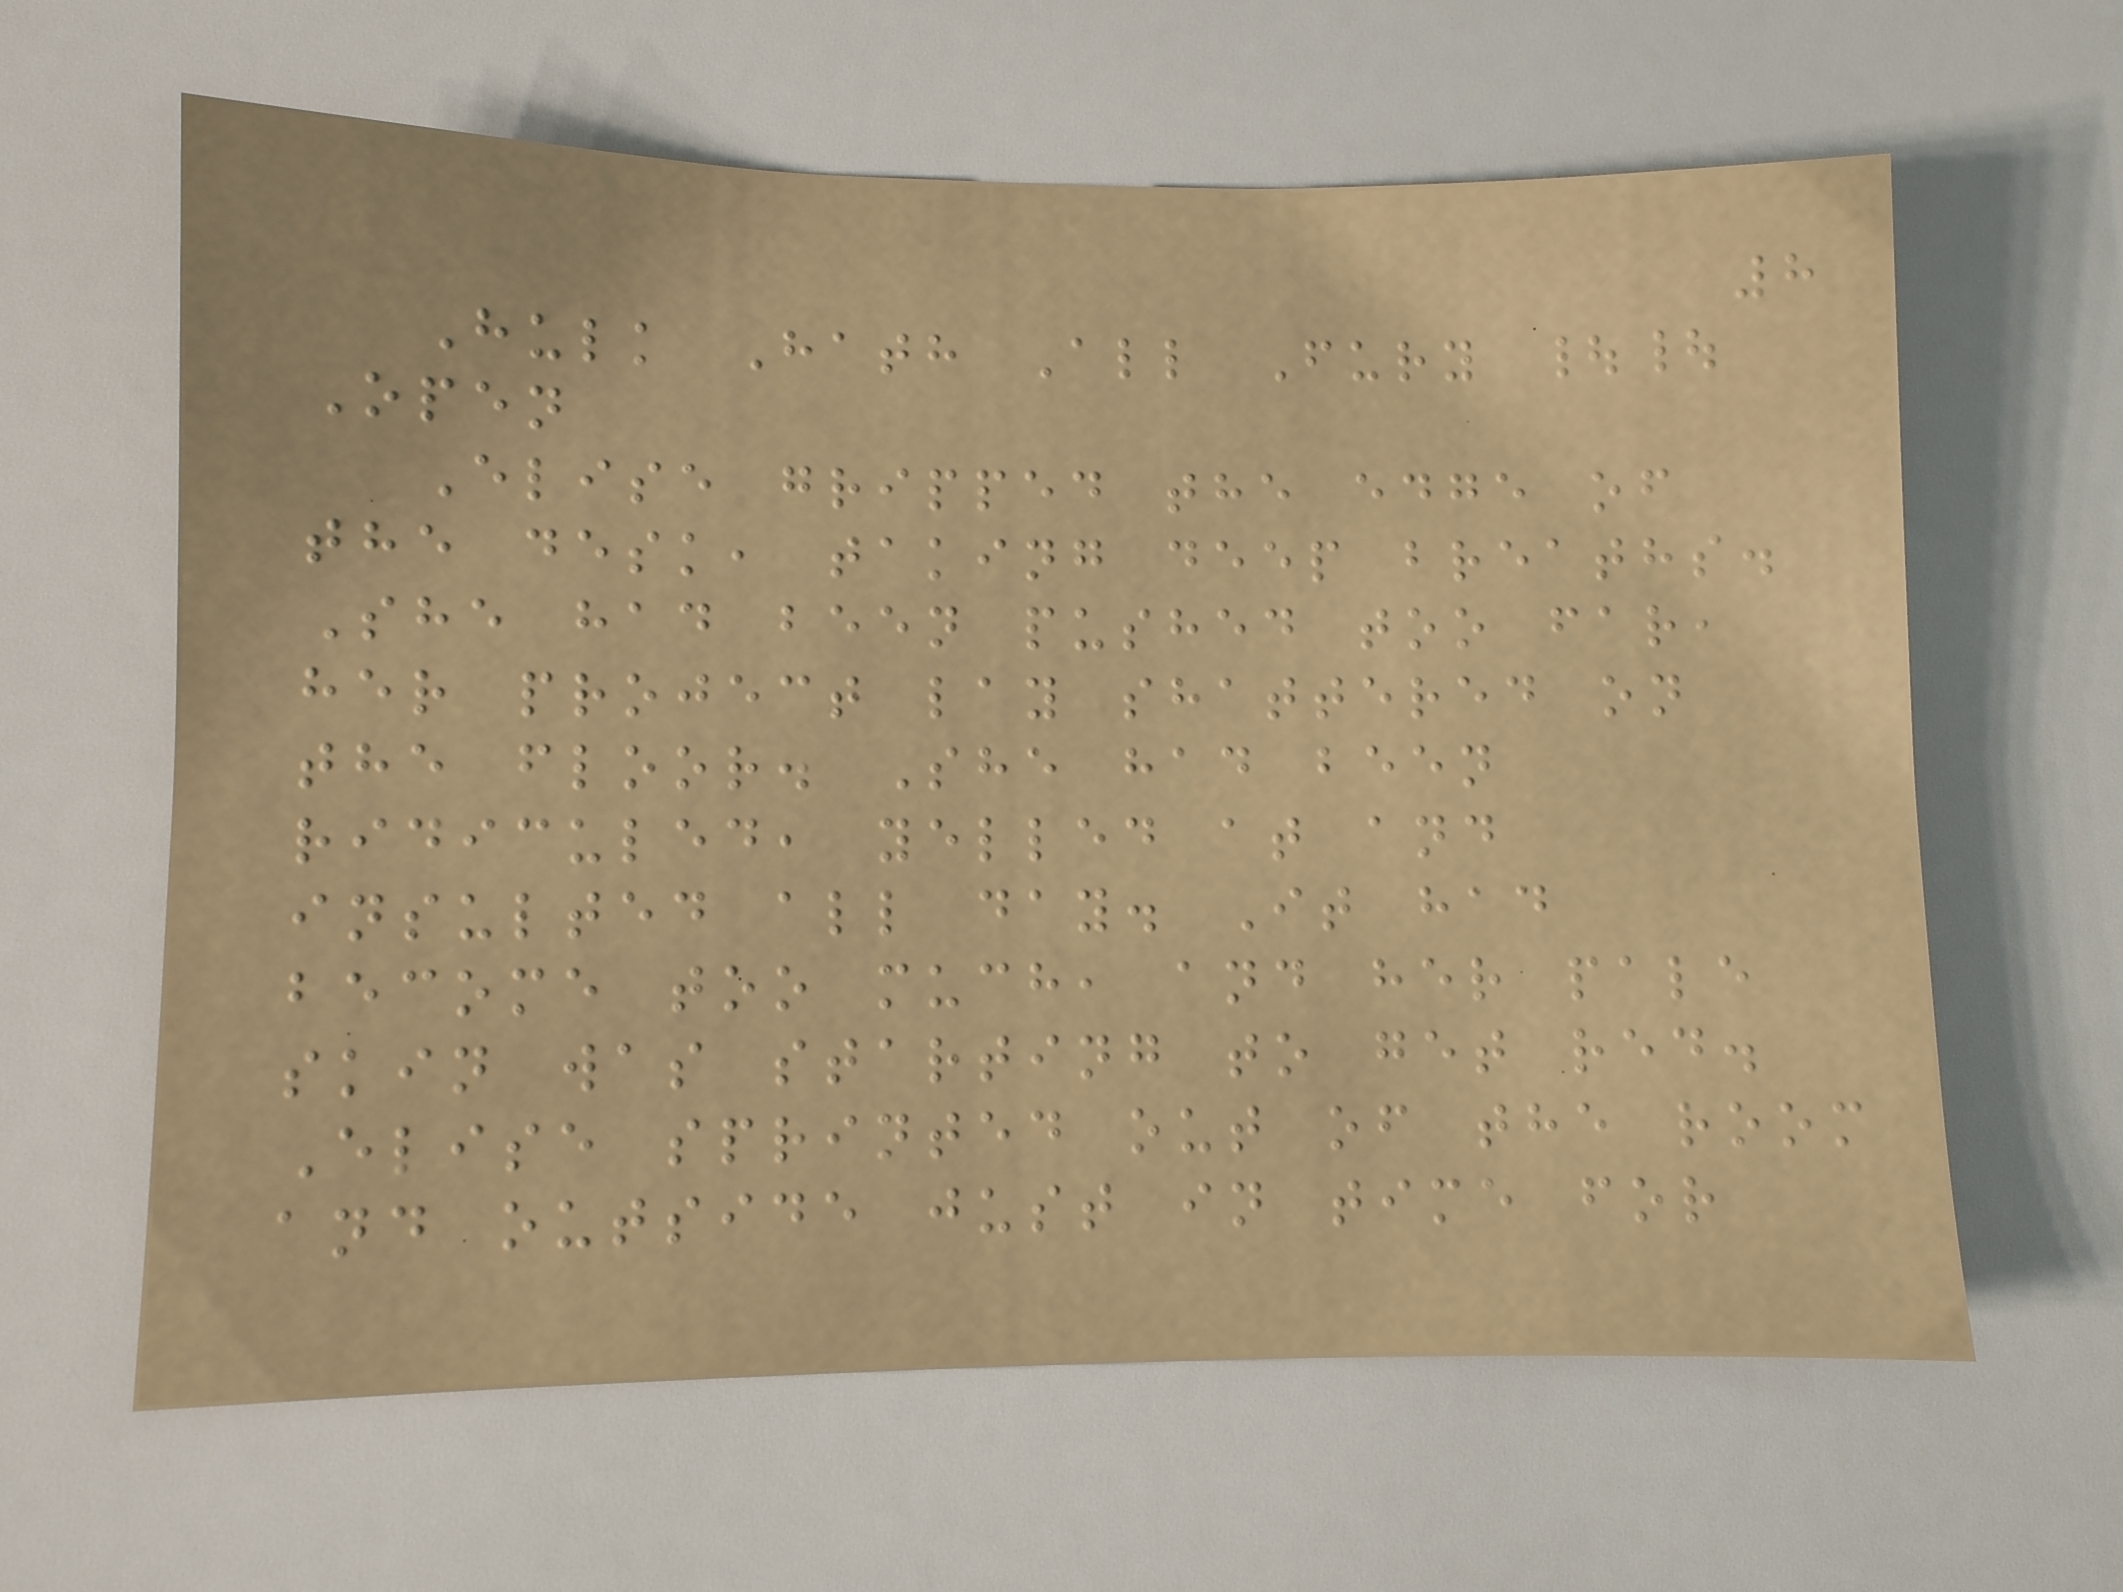8
Hulk Hath All Fury ||
Open
Elise gripped the edge of
the desk, taking deep breaths.
She had been pushed too far,
her project lay shattered on
the floor. She had been
ridiculed, yelled at and
insulted all day. It had
become too much, and her pale
skin was starting to get red.
Elise sprinted out of the room
and outside just in time for
